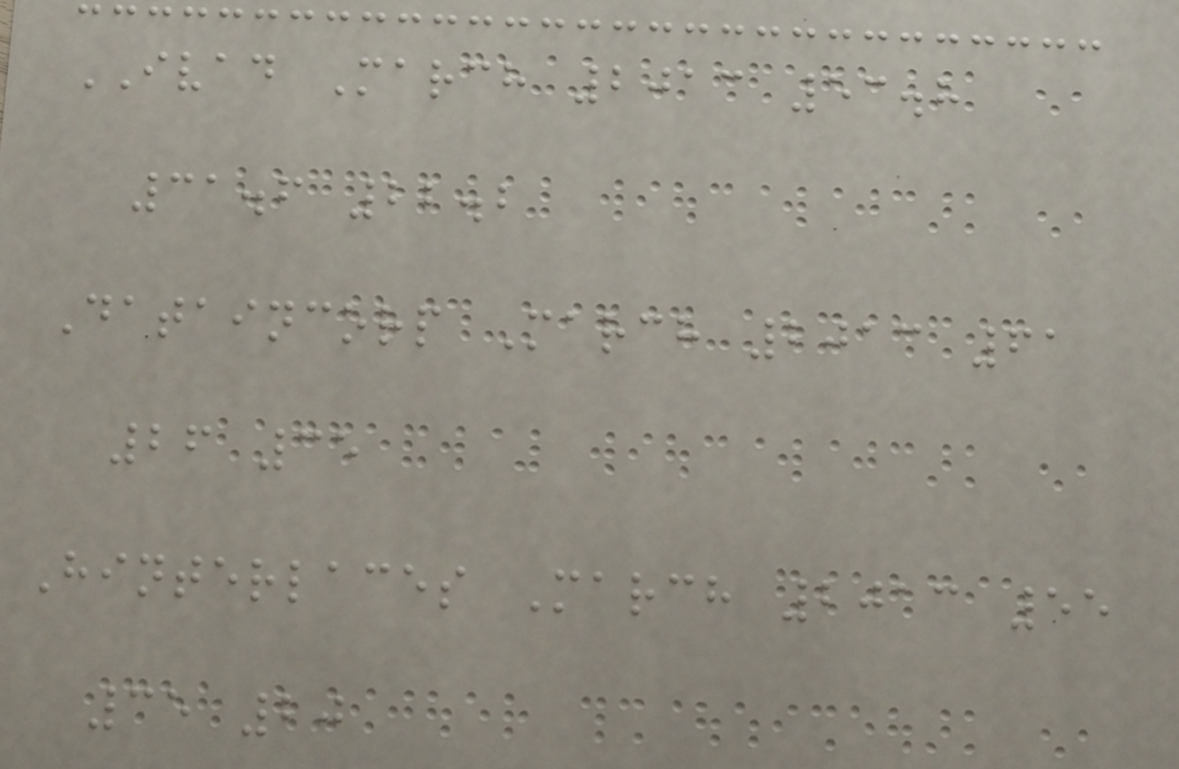IVAD March 2013 53.8
31.6 22.2
Dataincorp March 2013 61
26 35
Hinterlaces March 2013 55
35 20
